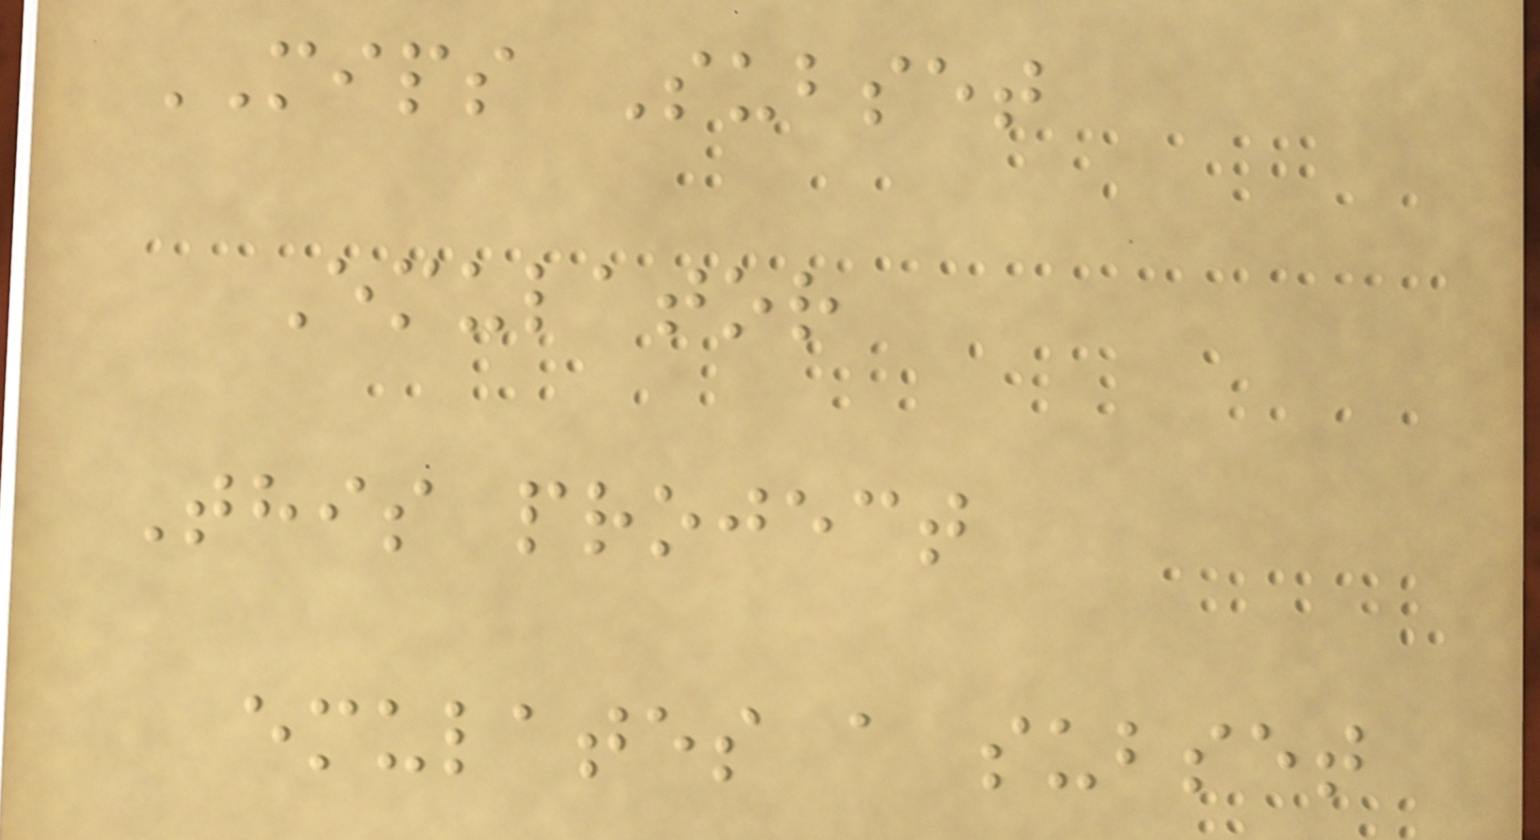MIPS Subset
Emulator
This project
emulates a subset
